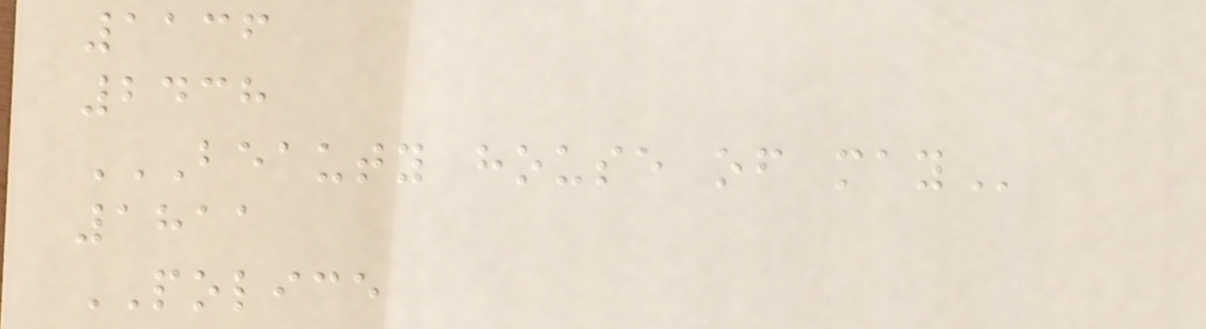1136
2438
BEAUTY HOUSE OF MAY
1811
POLICE
